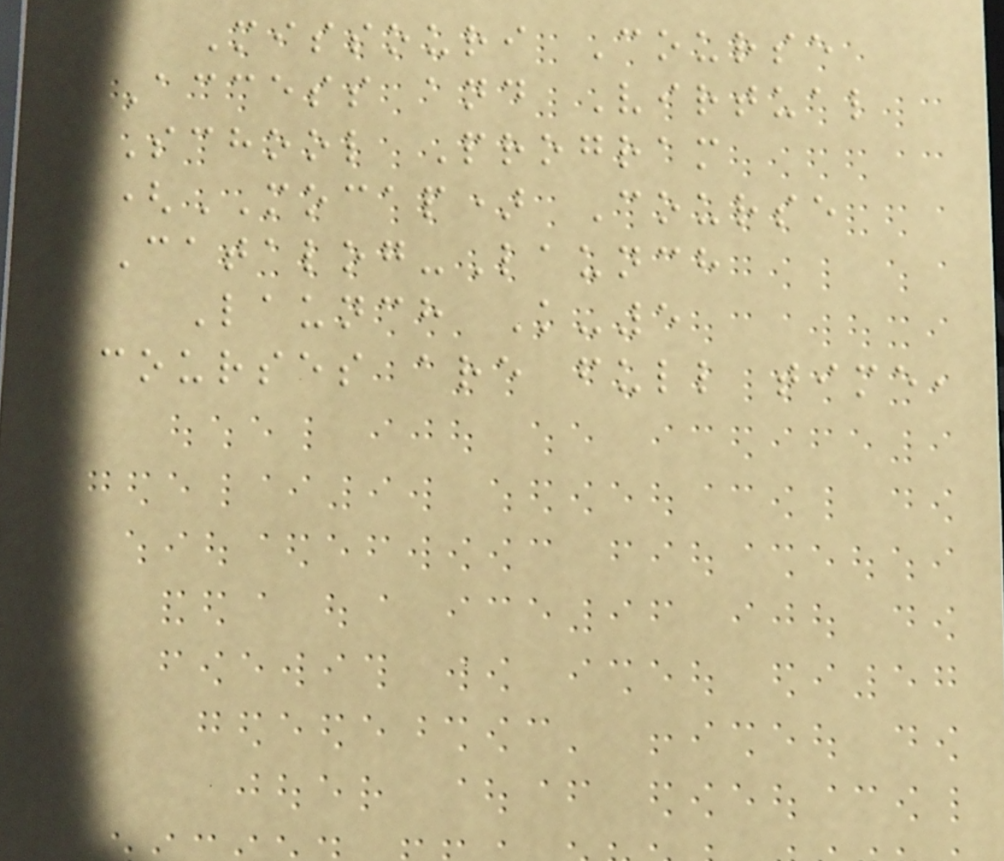Missouri Course
Access and Virtual
School Program
(MOCAP) Course
Catalog-Launch
Launch K-5
courses are full time,
